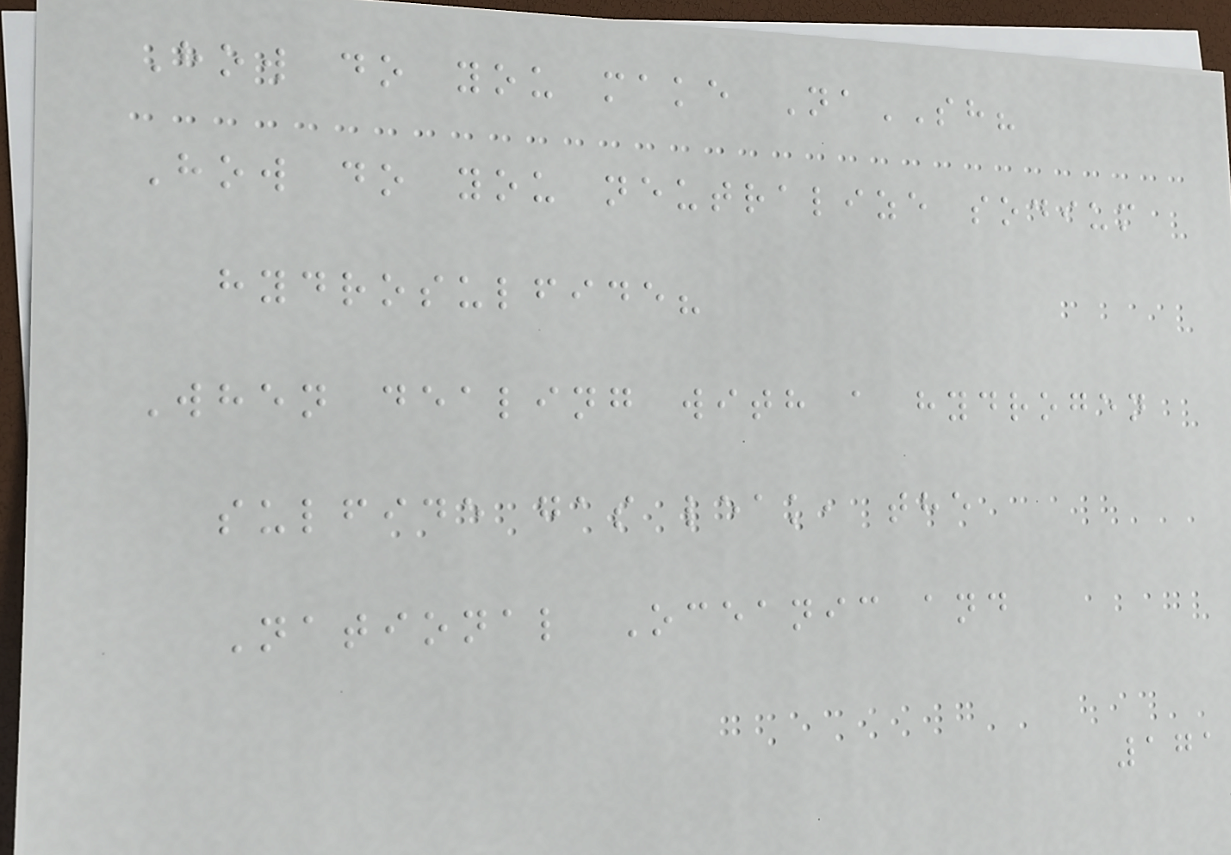How do you make NaSH?
How do you neutralize sodium
hydrosulfide?
When dealing with a hydrogen
sulfide gas leak, the
National Oceanic and
171
